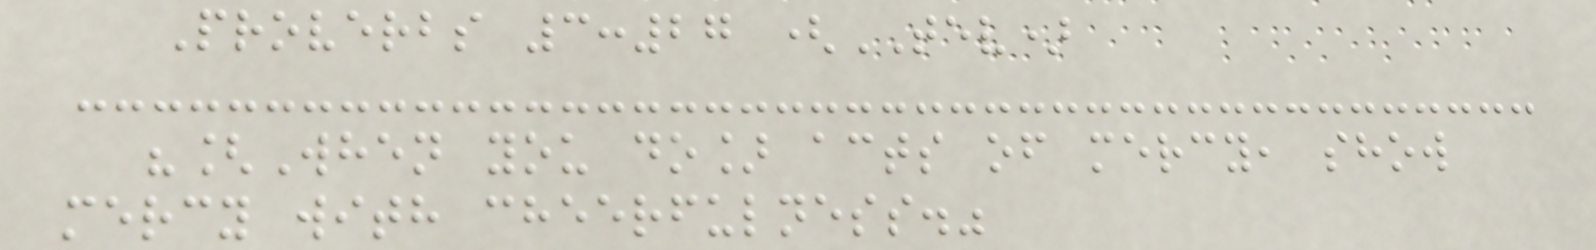Proverbs 3:27 (TEV)
"[When you do] acts of mercy, show
mercy with cheerfulness."
